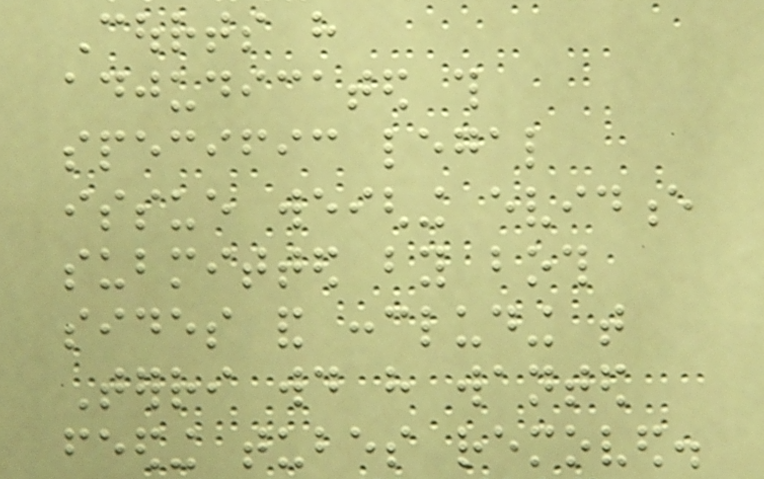Courts have
adjudicated this
specific legal
issue weighing evidence
submitted by both
sides and concluding that
Terri would have wanted
feeding tubes removed.
